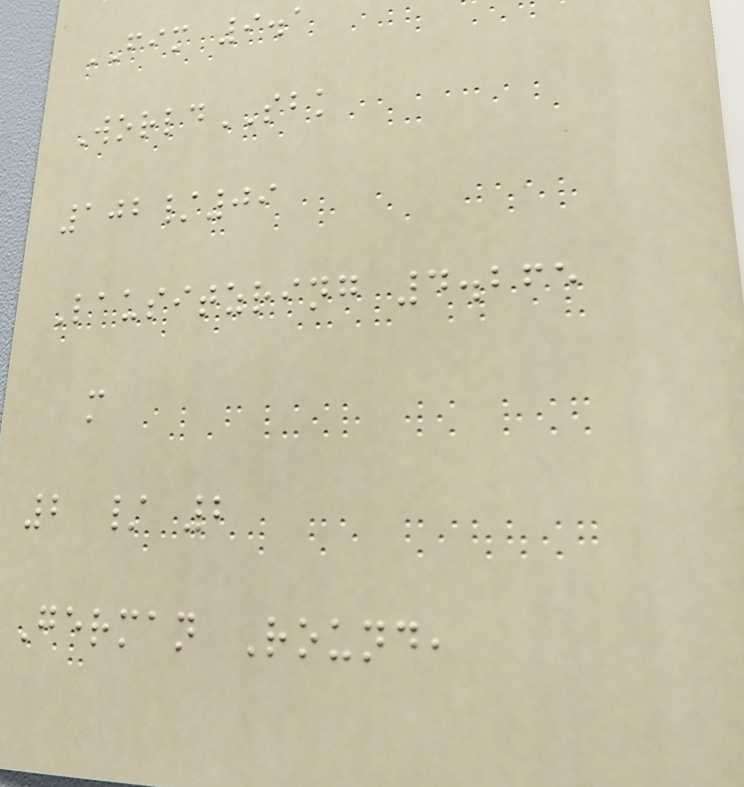FIM 9.1
WorldSBK
102/09
Lausitzring 4.265
m
2 / 2
German Round,
